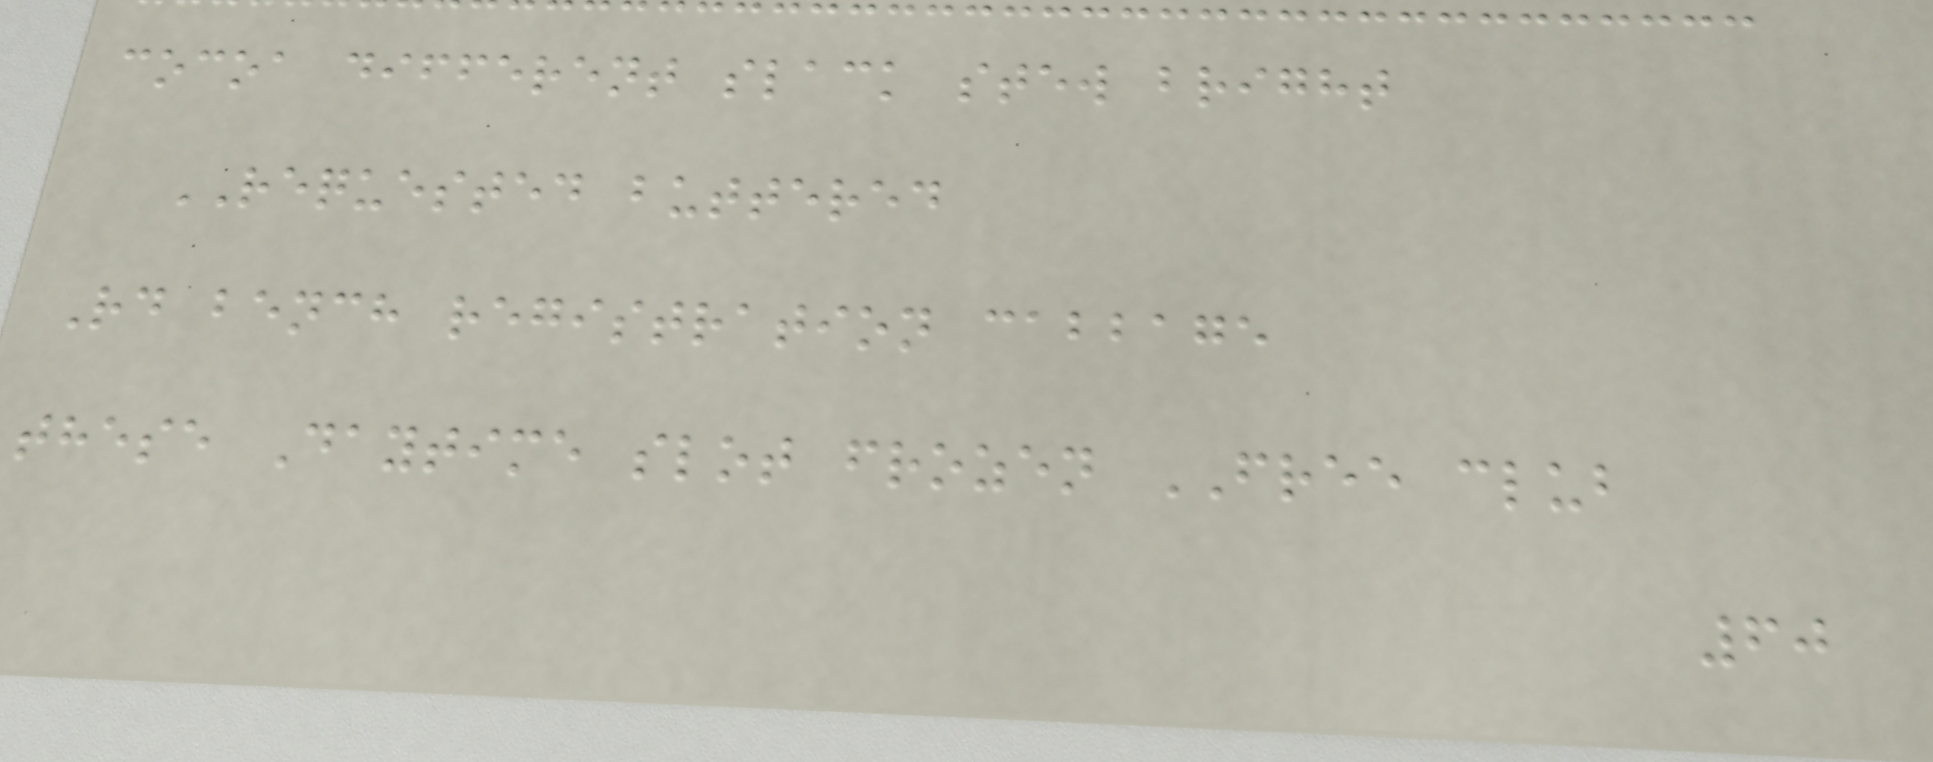cocoa different slack stew bright
REQUESTED buttered
Rd bench registration cabbage
these Daytime slot frozen FREE club
60
